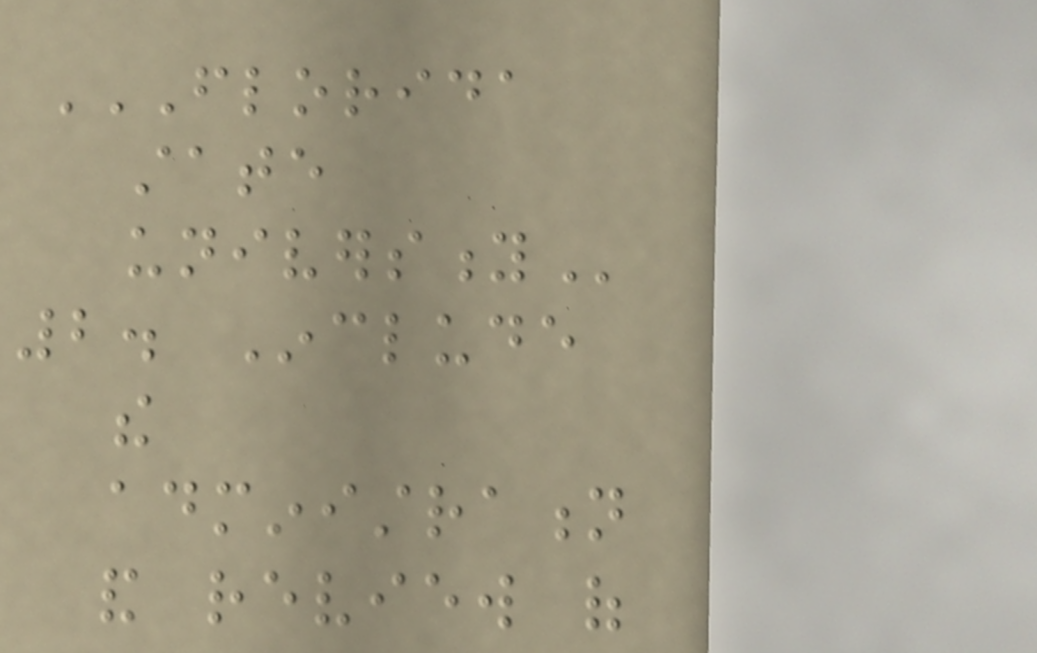FLORIDA
STATE
UNIVERSITY
2. Include
the
administration
and review of
